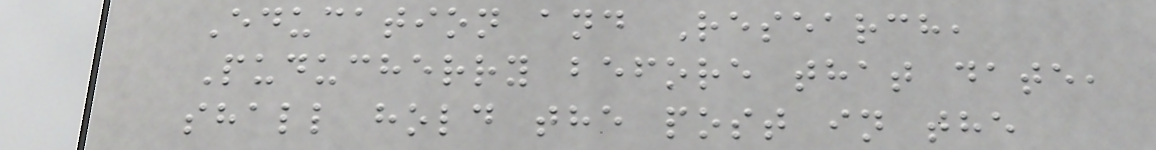Education and Research,
Puducherry before that date,
shall hold the post in the
